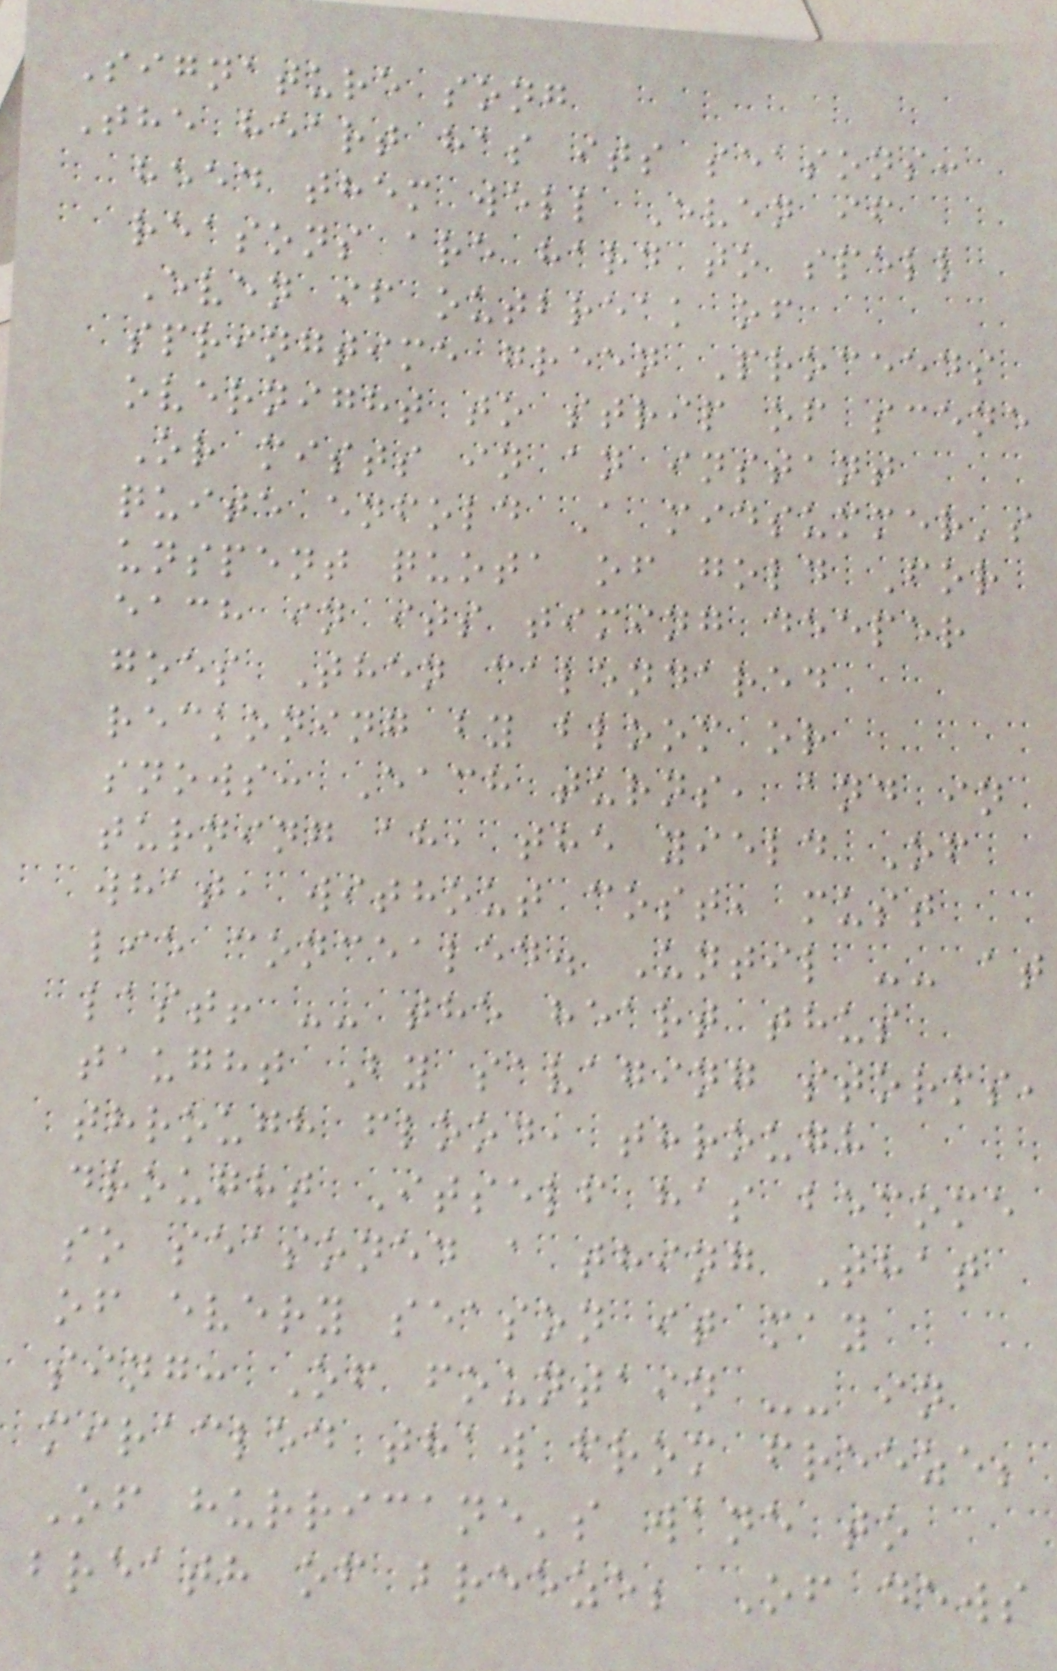Signature song
The heart has its seasons:
heed them well Even if
reasons are hard to spell
Even if outbreak of
springtime green Proceeds
overnight to strip of scene
Or mists in an instant
quite enfold A midsummer's
unspent quota of gold For
each in its timing deeper
goes Then calendared
reckoning by bloom or
snows: Each turns, and in
turning ah, the yield Of
what, without cost, must
lie concealed. Until -- at
last! -- the heart thus
taught By savaging storms,
through flood, through
drought Itself has become
so seasoned a thing That
of every season it may
sing: Of fountain -- in
miracled thaw from freeze;
Of hurricane's wane to
breath of breeze; Of dews
